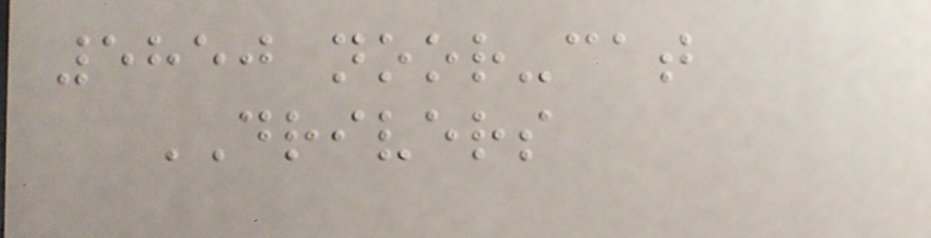5850 noor-cat
DRIVERS
